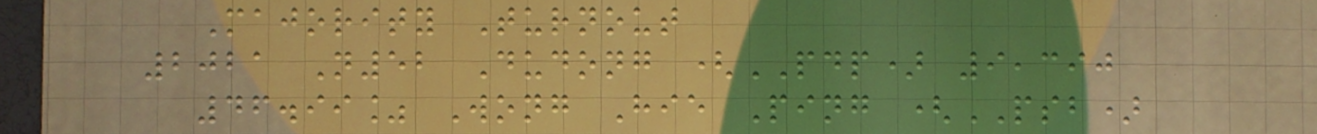Majority Turnout
2021 N52 Dudong (PDP) 9,390
46.99% Wong Hie Ping (PSB)
